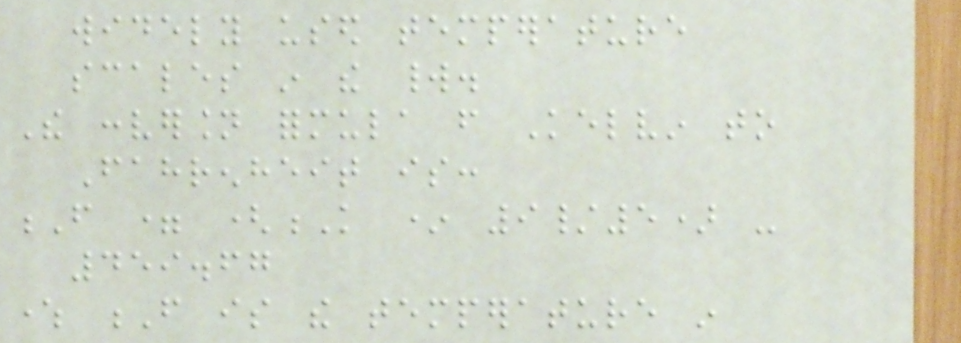widely used temperature
scales in the world.
The conversion formula from Kelvin to
Fahrenheit is:
F = (K * 9/5) -
459.67
where F is the temperature in
